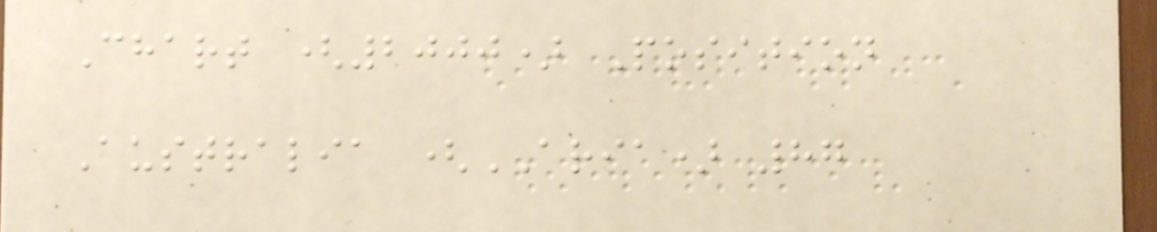Chart (2000) Position
Australia (ARIA) 87
